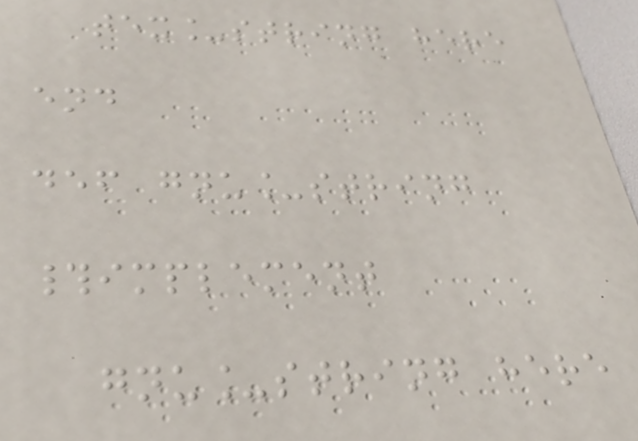tex_string here
end
def gnu_string
#implement
gnu_string here
